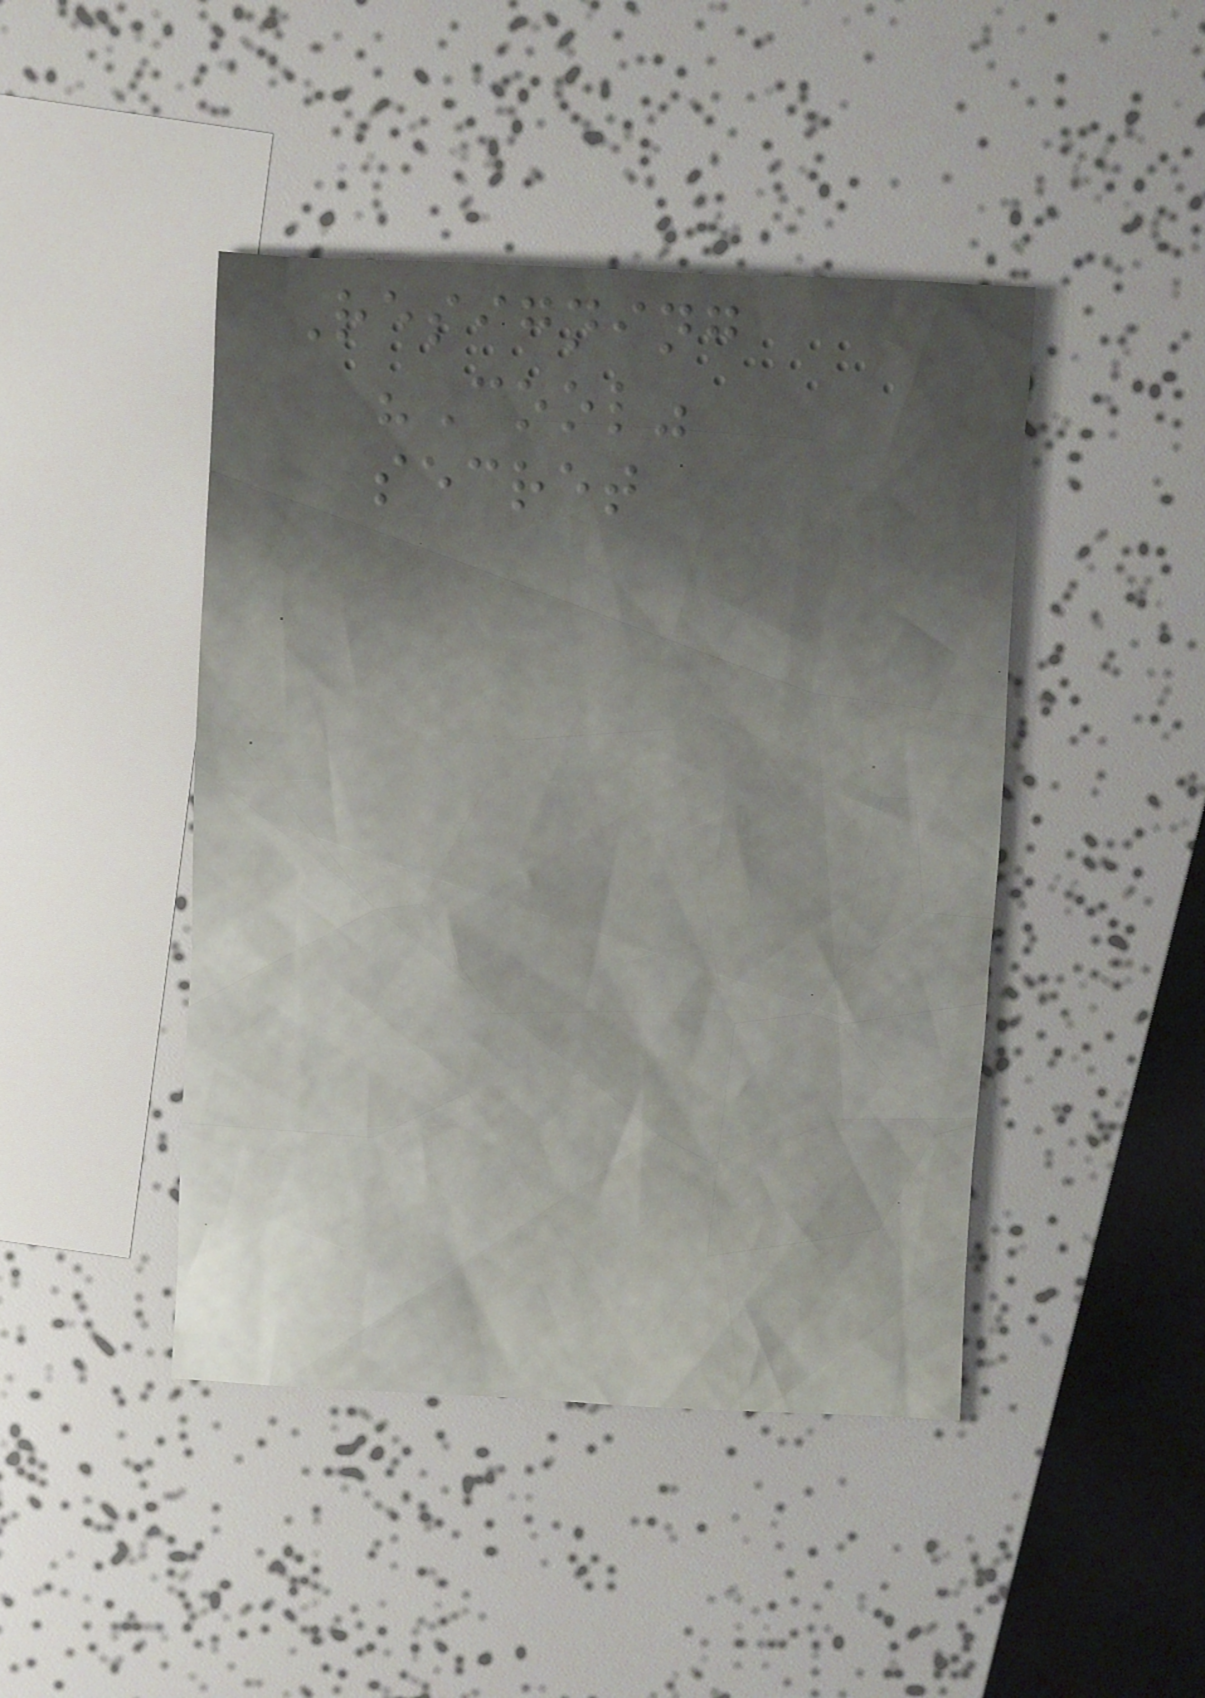Resigning
"Cool"
secret
